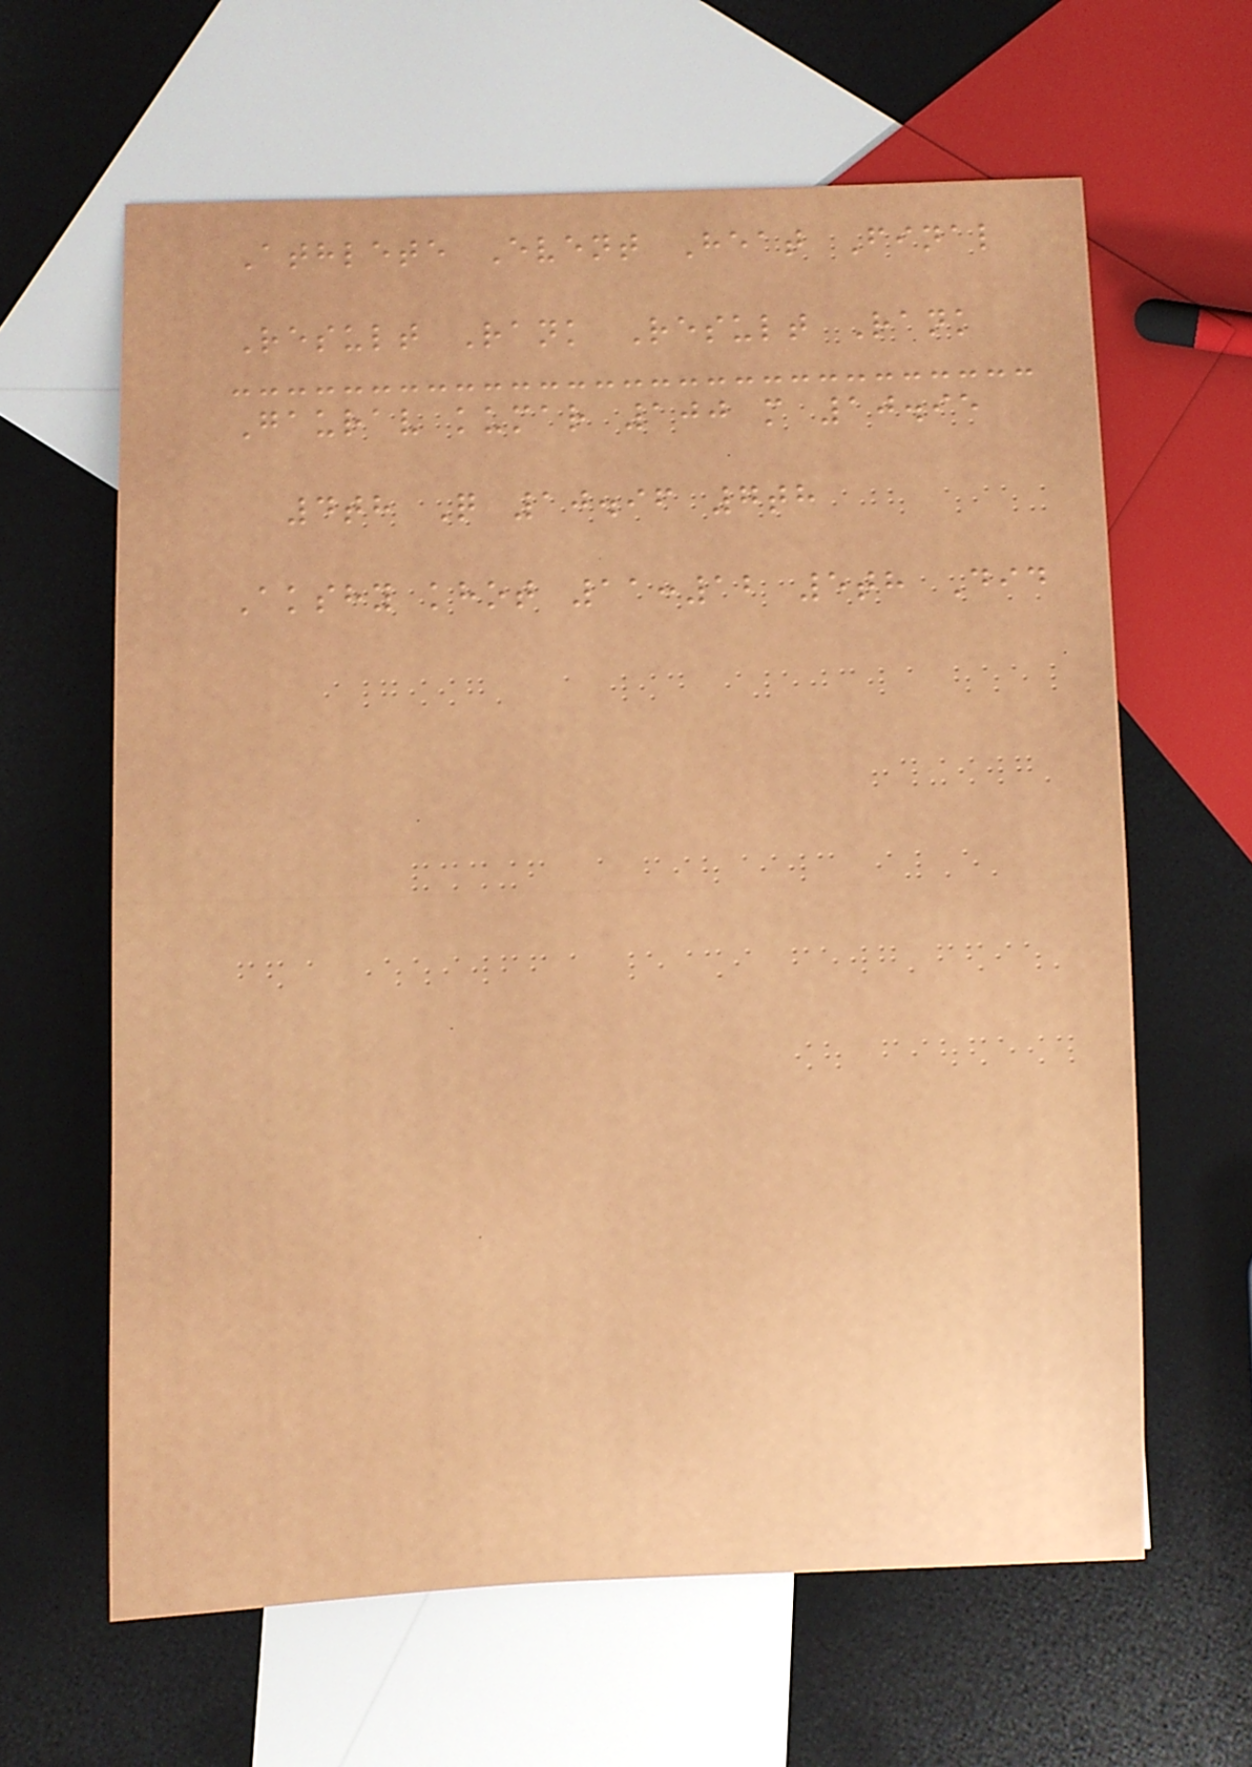Athlete Event Heat Final
Result Rank Result Rank
Gaurav kumar 100 m 10.95
4th Q 10.96 7th
Akshy khot 11:12 5th Did
